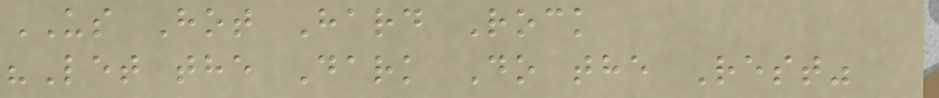US Hot Hard Rock
"Let the Dark Do the Rest"
